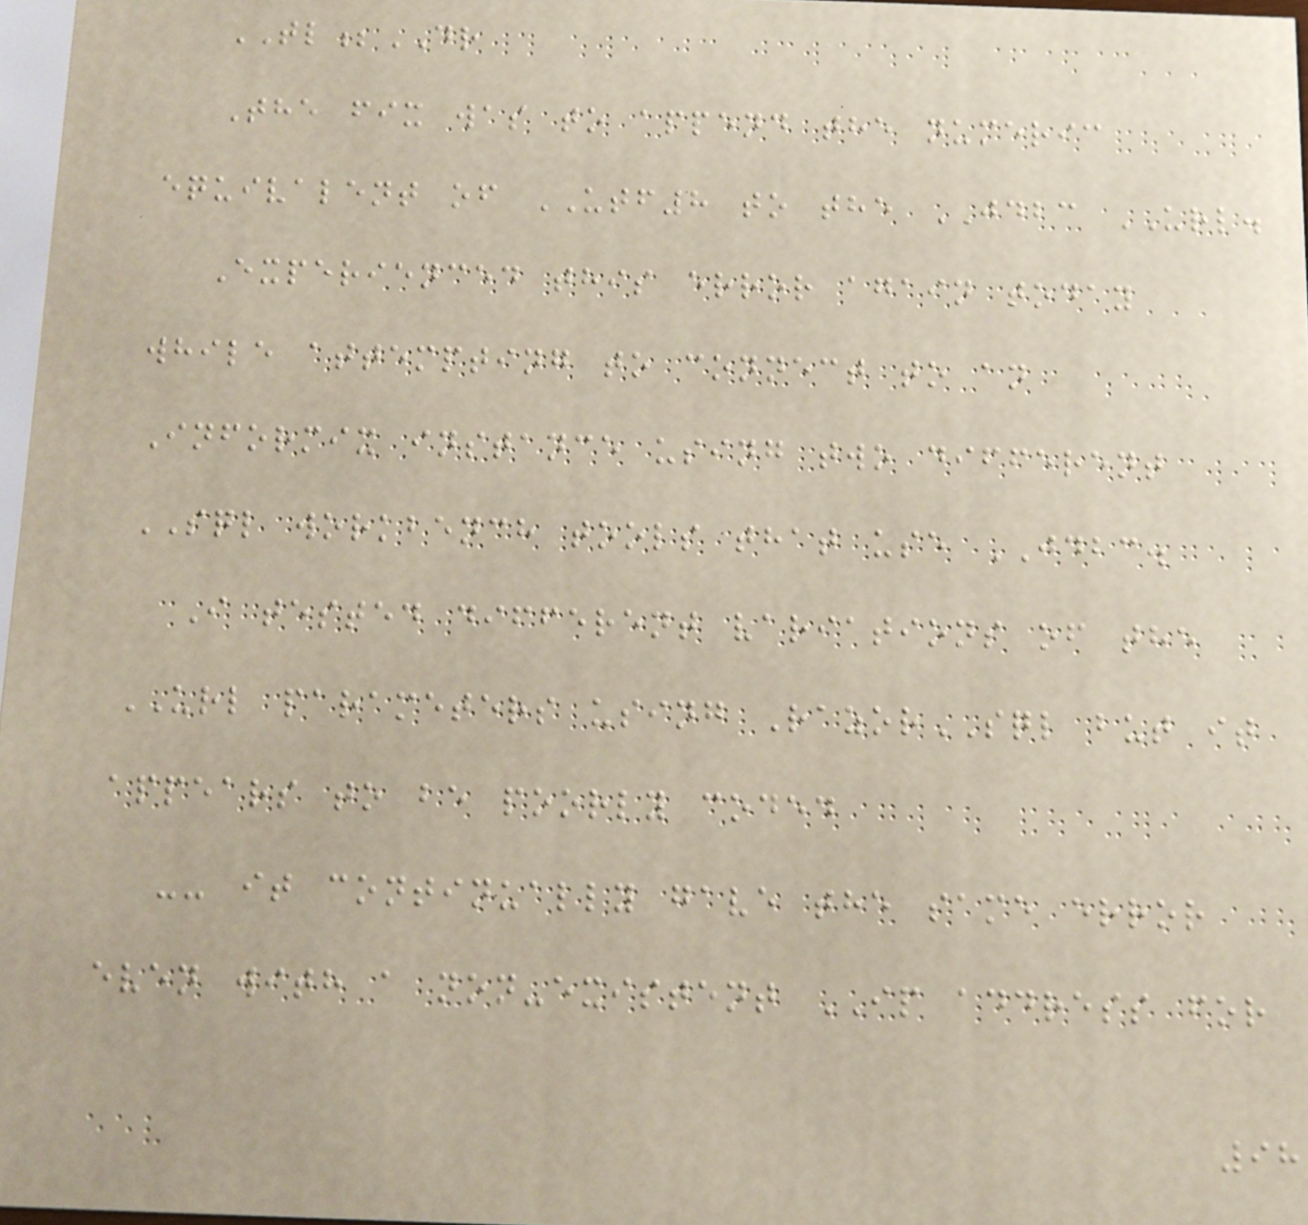TL;DR
The fix was to append the numeric
equivalent of UTF8 to the JDBC URL.
Experienced this error again today
while attempting to connect to an
Informix instance using two different
SQL workbench tools that use JDBC.
I tested different variations of the
URL parameters using RazorSQL but it
appears to be poorly coded
-- it continually gave the same error
even with a non-existent IP address for
98
